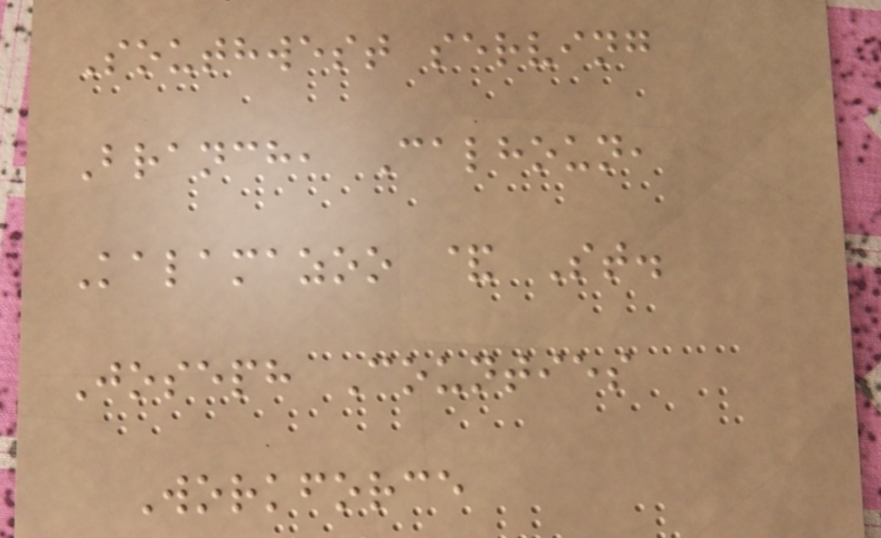Southwest serving
Branch, Calhoun,
Kalamazoo & St.
Joseph Counties
Workforce
